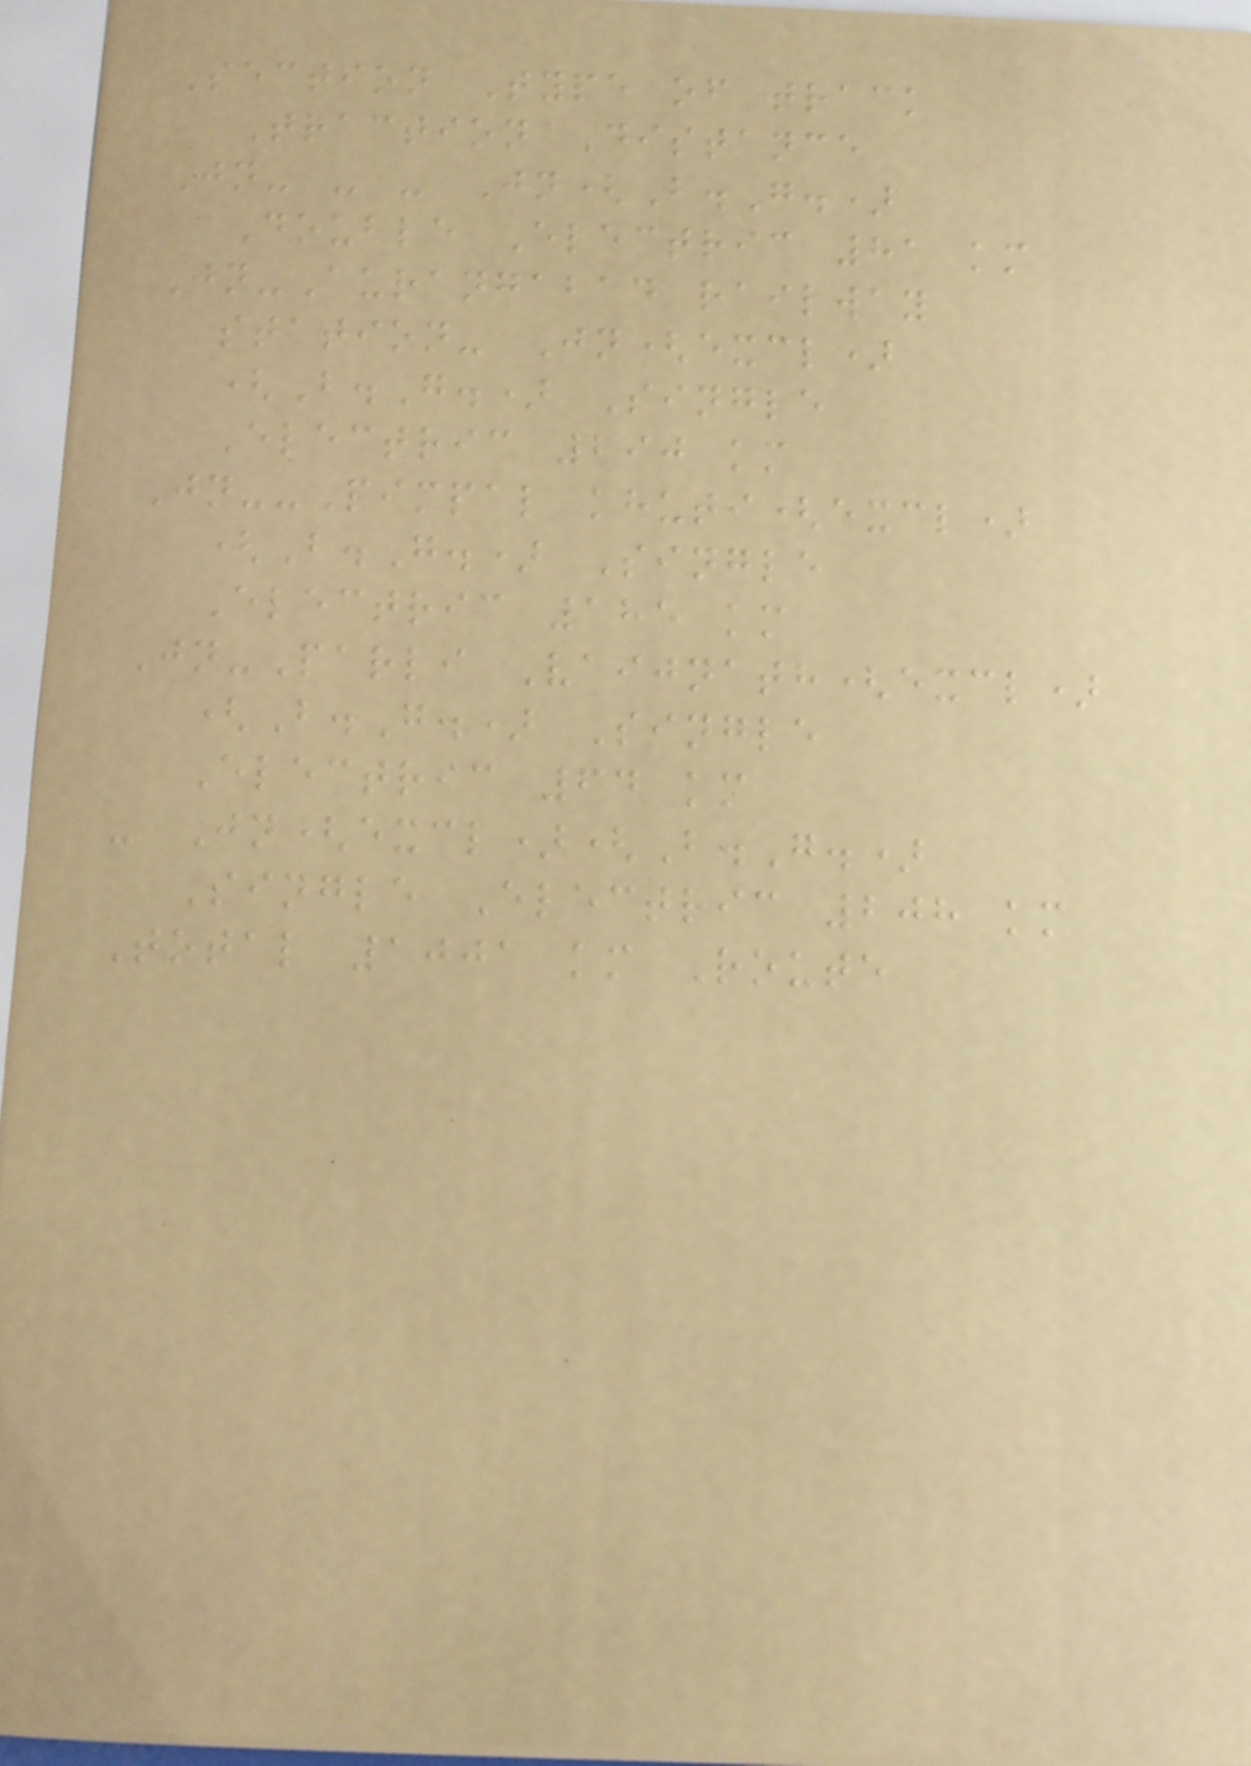Section Type of track
Traction Distance
Jn- - - Jn(B.G.)
Double Electric 81 km
Jn-Aurangabad railway
station- Jn(excl)
(B.G.) Single
Electric 290 km
Jn--Pimpal khuti(excl)
(B.G.) Single
Electric 185 km
Jn-Parli Vaijnath(excl)
(B.G.) Single
Electric 64 km
- Jn(excl)(B.G.)
Single Electric 208 km
Total 1001 km Route
